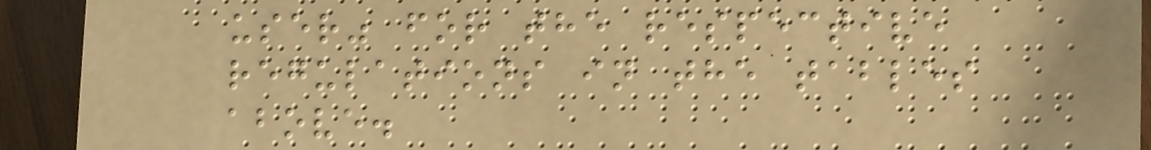user" for the respective
regulations in the tables
above.
